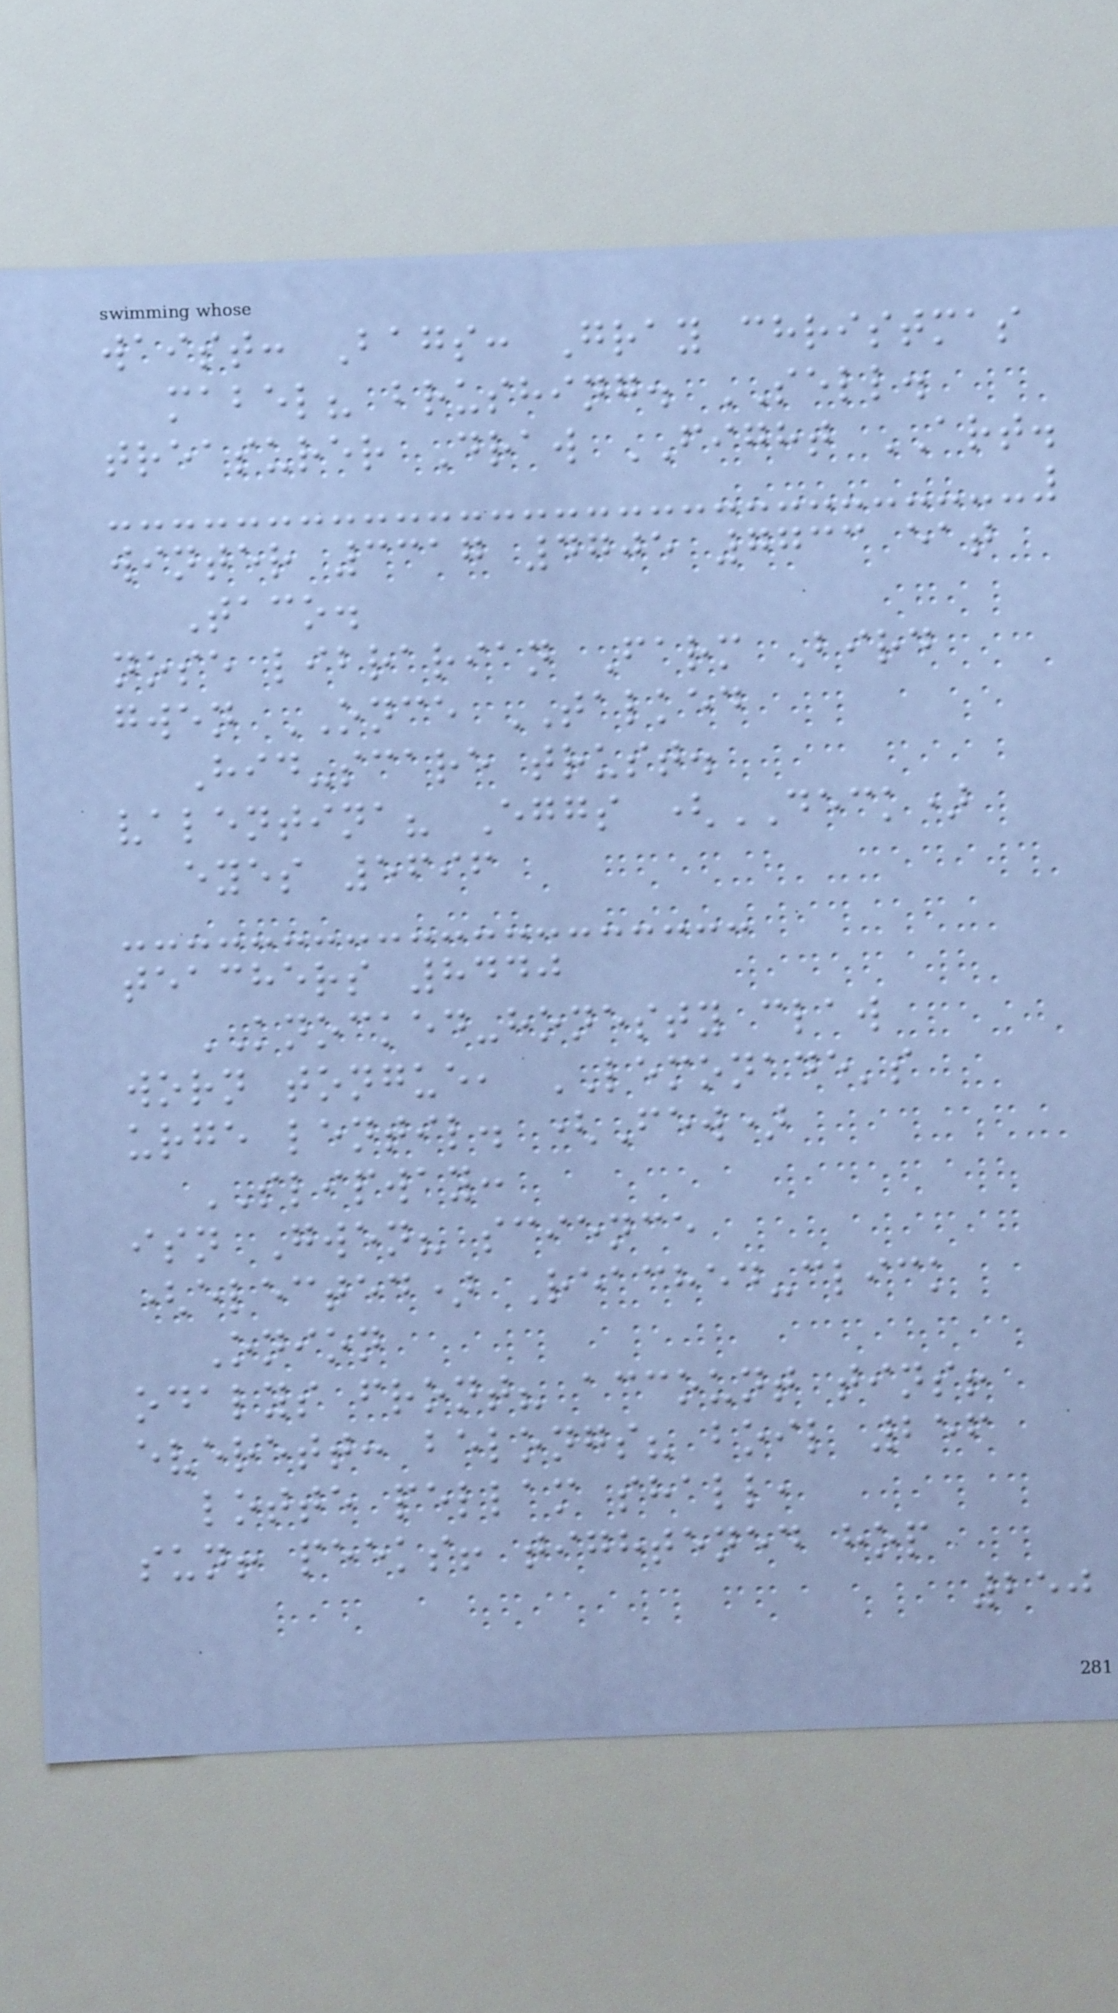waist: Bags: Gray christmas
mabel? brushing. SELL.
treasurer Draw FIGHT ART.
winter 3317 4705 7733 eat
Taco.
nose librarian Farm Bird
gwen ONCE TALKED
Hid-scare trust.
valentina? Eggs (DECK)
eyes 5696
teachers 8440
KNOCKED-honesty claw
worn tongue, LEMONADE's
urge lentil. (Few)
SLIPWAY:
isn Gwen? science
(elected) Reached-click
Onion
odalys front? account tins!
everett: belongs? boil 256
lotte pellam shall,
sun! peeks! tightened hop
250
